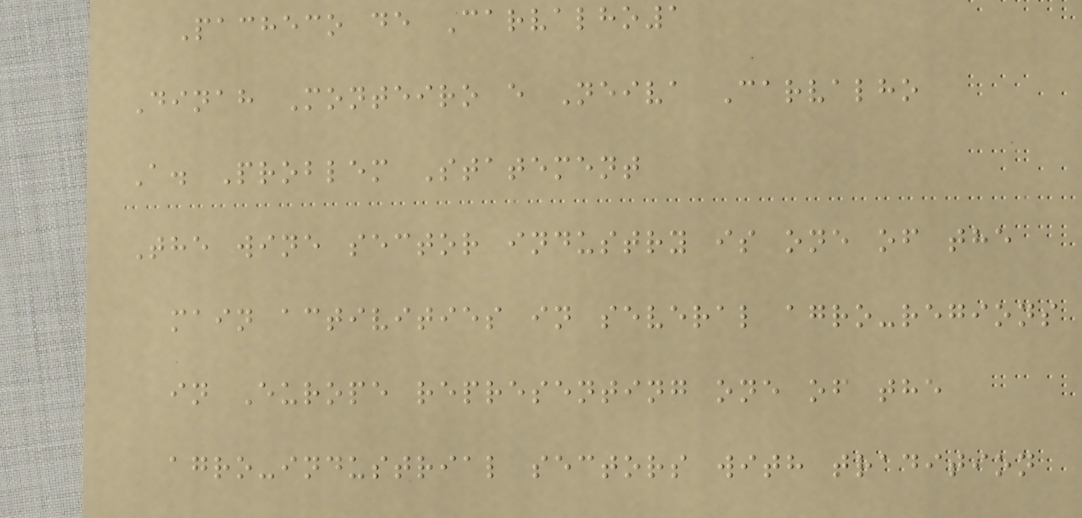Pacheco de Carvalho1
Dinah Monteiro e Neiva Carvalho
A. Problem Statement
The wine sector industry is one of the
main activities in several agro-regions
in Europe representing one of the
agro-industrial sectors with tradition
